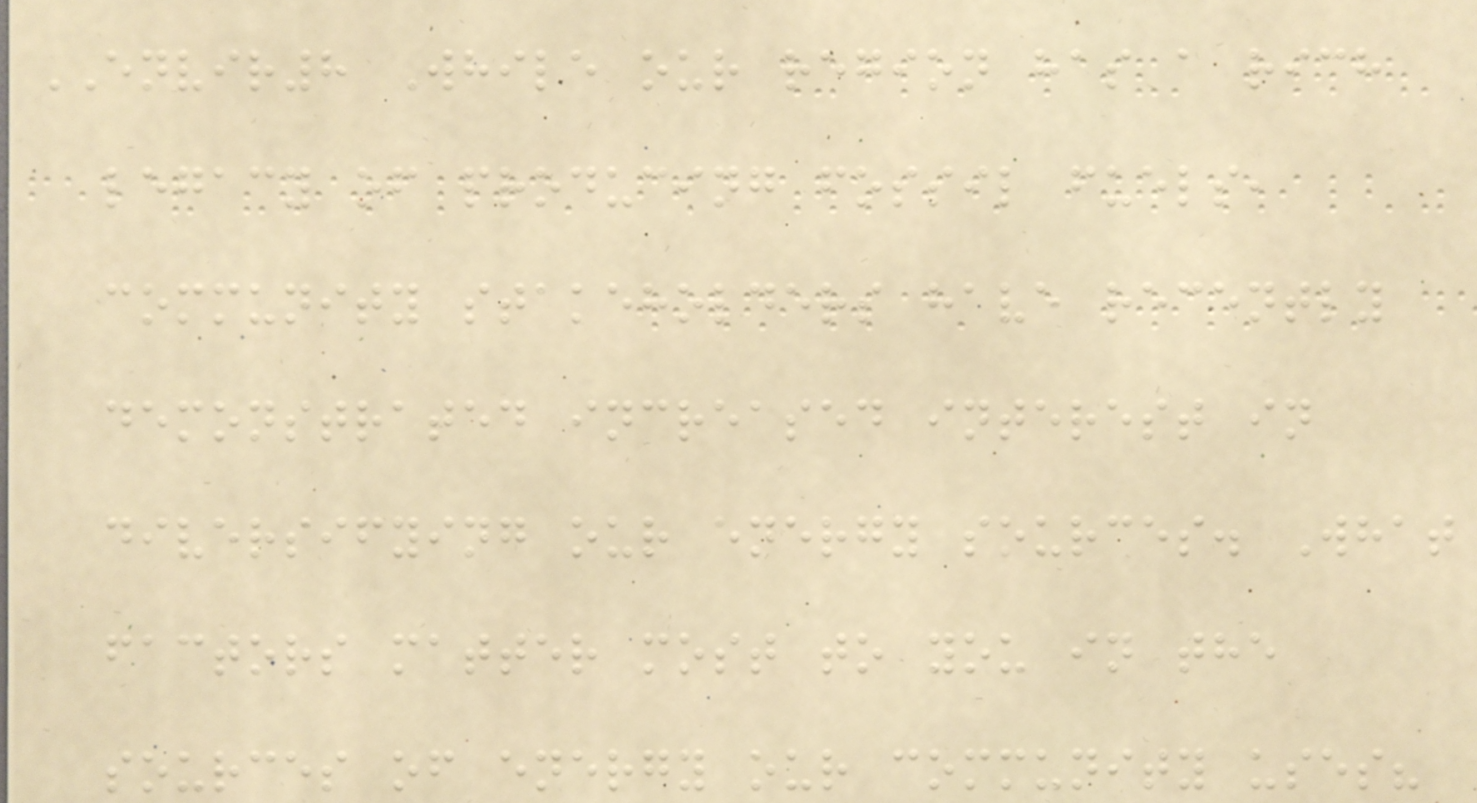ENVIR8 While our region has a rich
legacy of producing fossil fuels,
community stakeholders have recently
demonstrated increased interest in
diversifying our energy sources. What
factors matter most to you in the
sources of energy our community uses?
